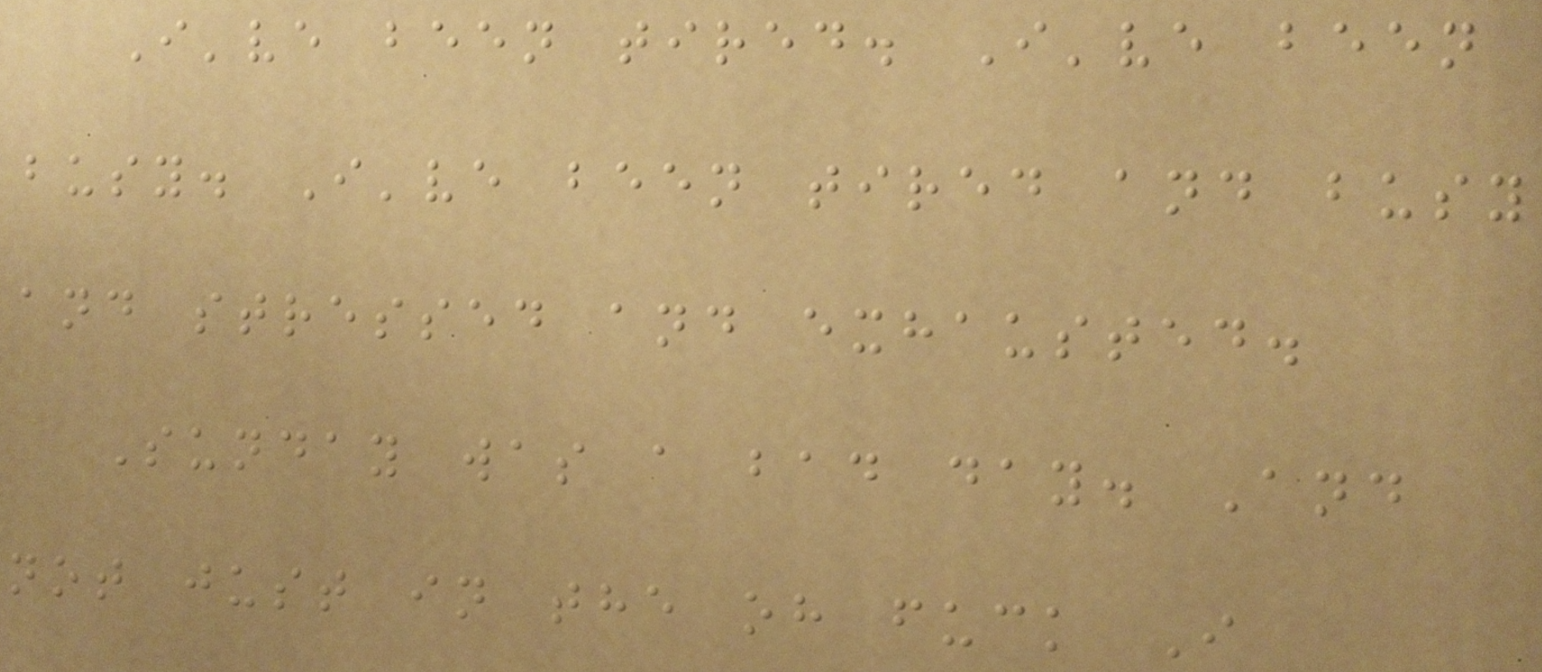I've been tired. I've been
busy. I've been tired and busy
and stressed and exhausted.
Sunday was a bad day. And
not just in the oh fuck I
